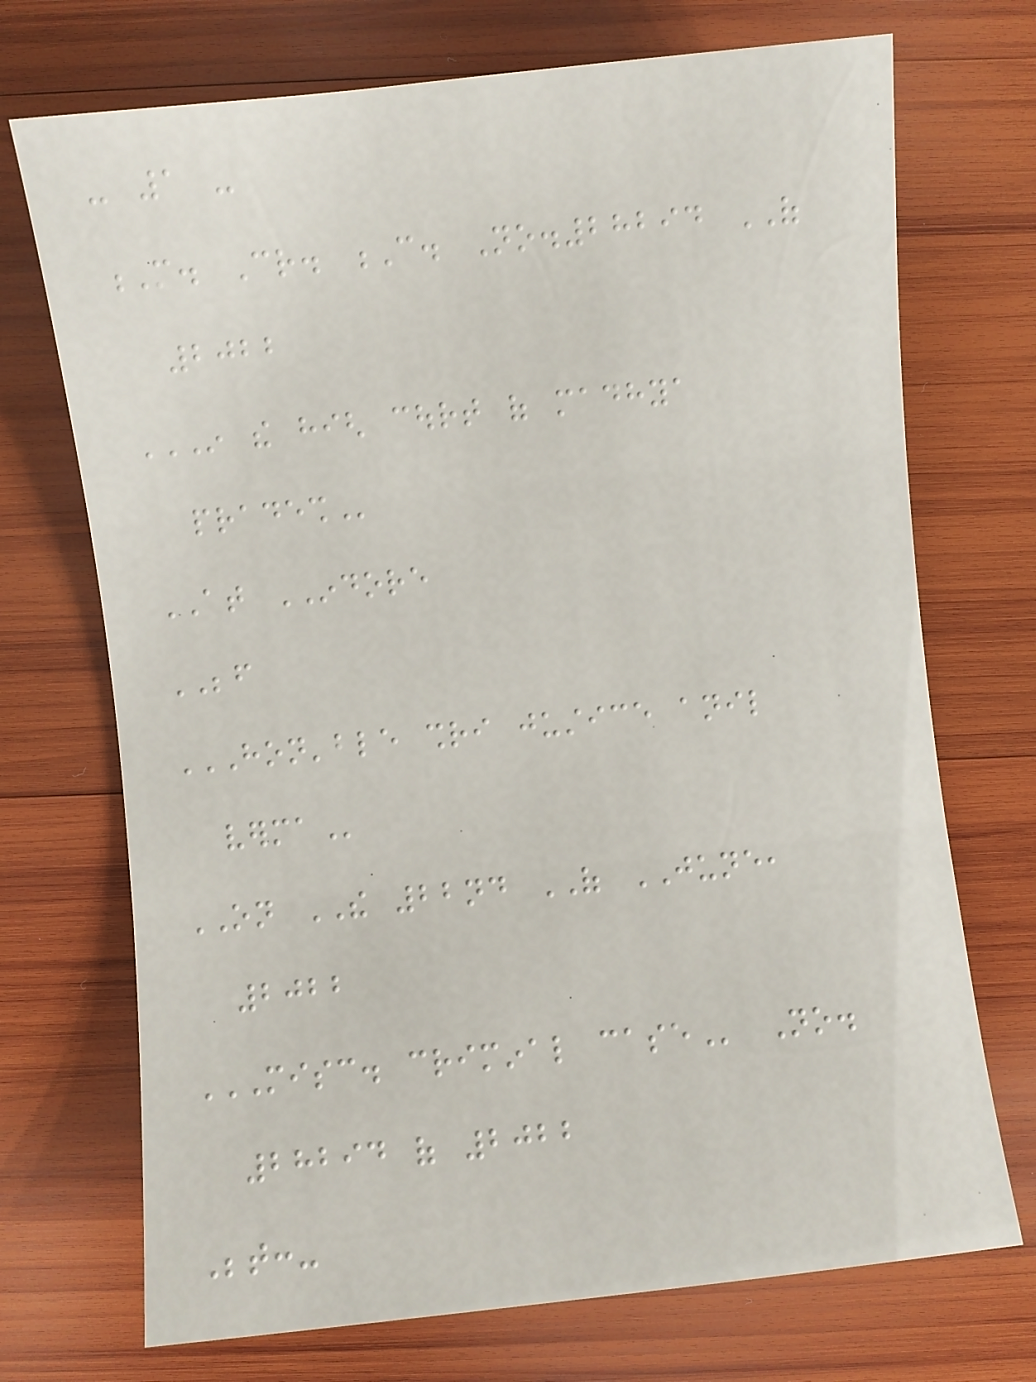- 1 -
M. Cr. C. No.28294 OF
2022
IN THE HIGH COURT OF MADHYA
PRADESH
AT INDORE
BEFORE
HON'BLE SHRI JUSTICE ANIL
VERMA
ON THE 22nd OF JUNE,
2022
MISC. CRIMINAL CASE No.
28294 of 2022
Between:-
